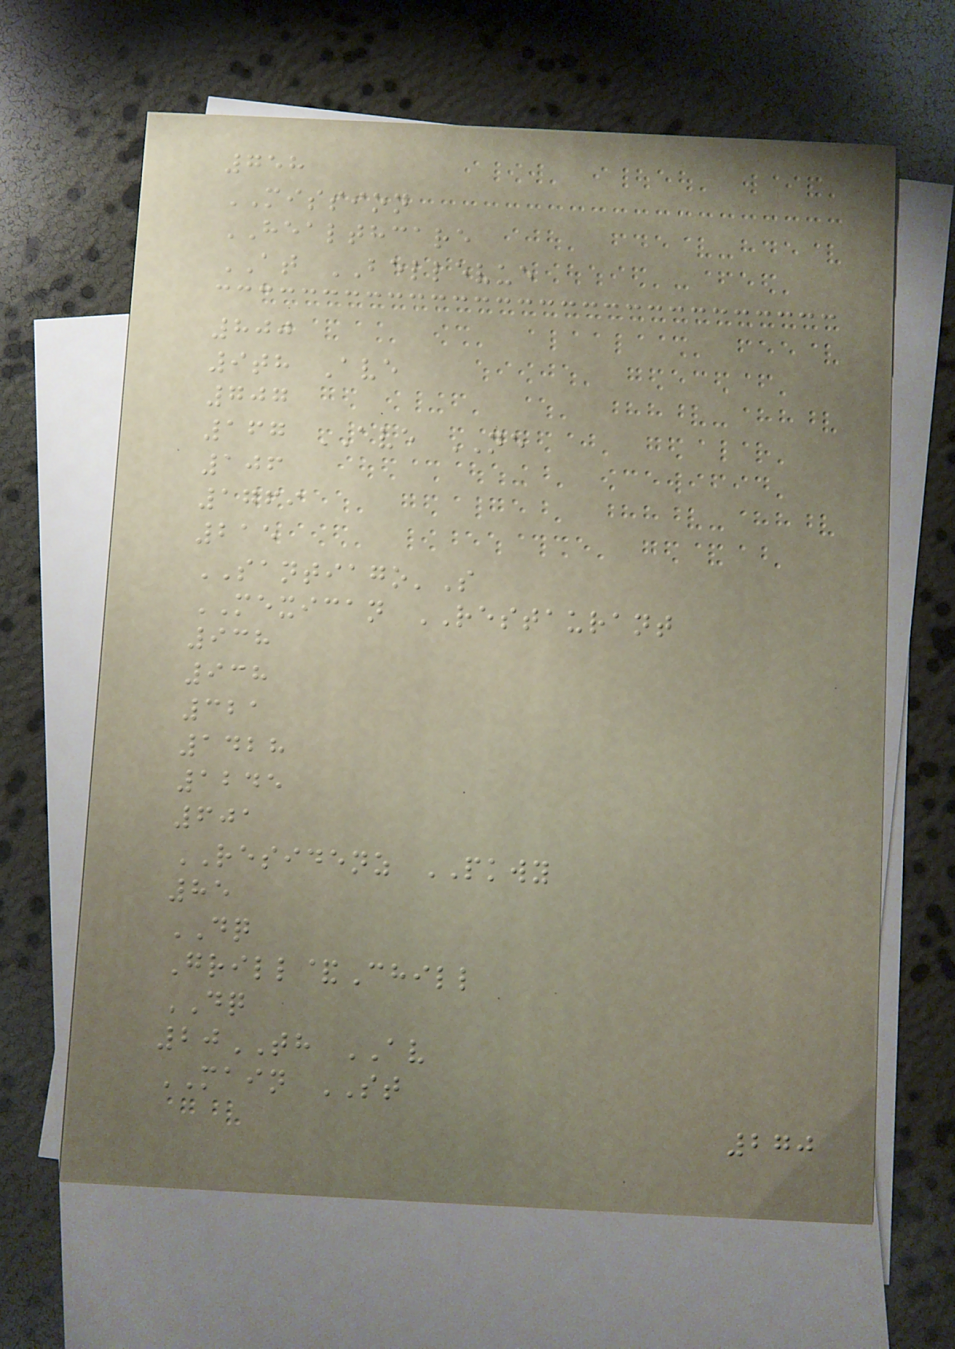758
MISSION
HEALTHCARE
AT BELLEVUE
800
9th Ave
707
167 AVE NE
106
1769
215
SANTIAGO'S
MEXICAN RESTAURANT
938
938
321
1428
1245
601
RESIDENZ PKWY
85
DQ
Grill&Chill
DQ
20TH AV
MAIN ST
270
